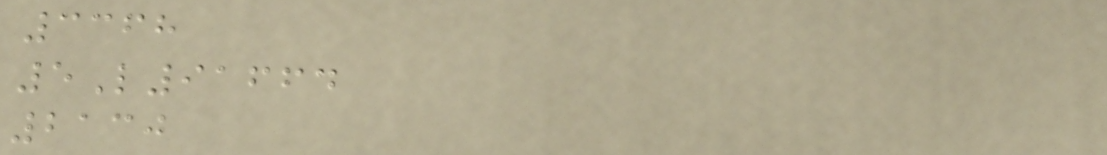3368
5L91664
2130
